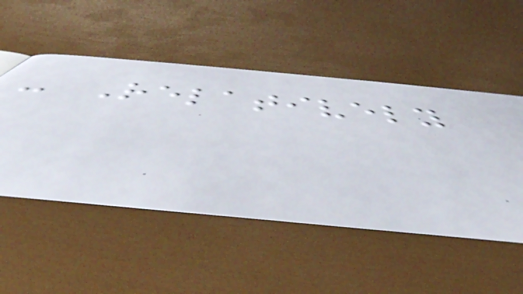- Relatively
